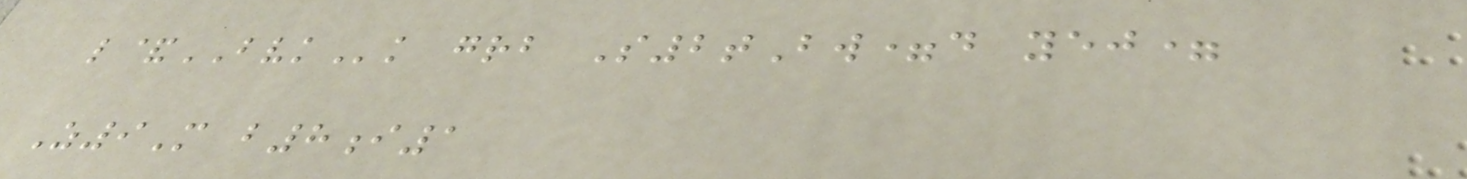l&BVKk grb S2tBw=d yej=
Z9M b8i1
